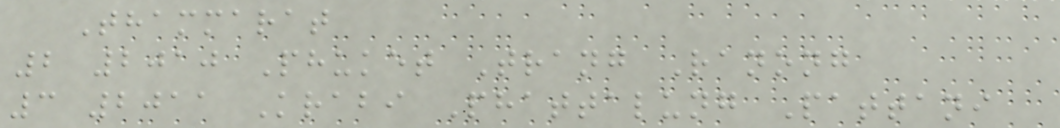Thammarat
2 2010 Phuket Trang Ranong
3 2011 Krabi Phattalung Pattani
